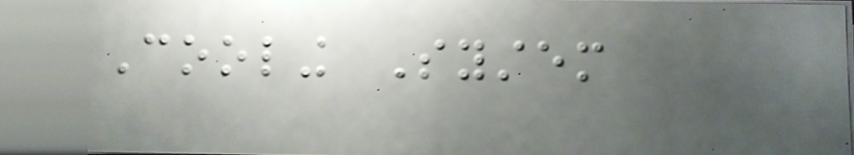Cooling System
